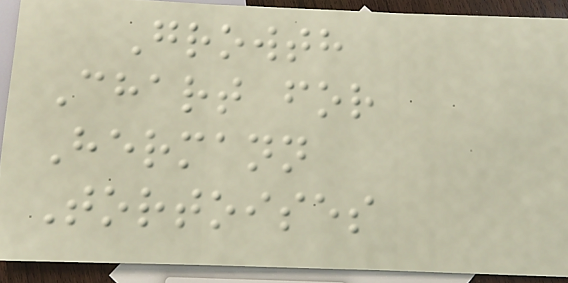Growth
Chart for
Hermann
Tortoises
